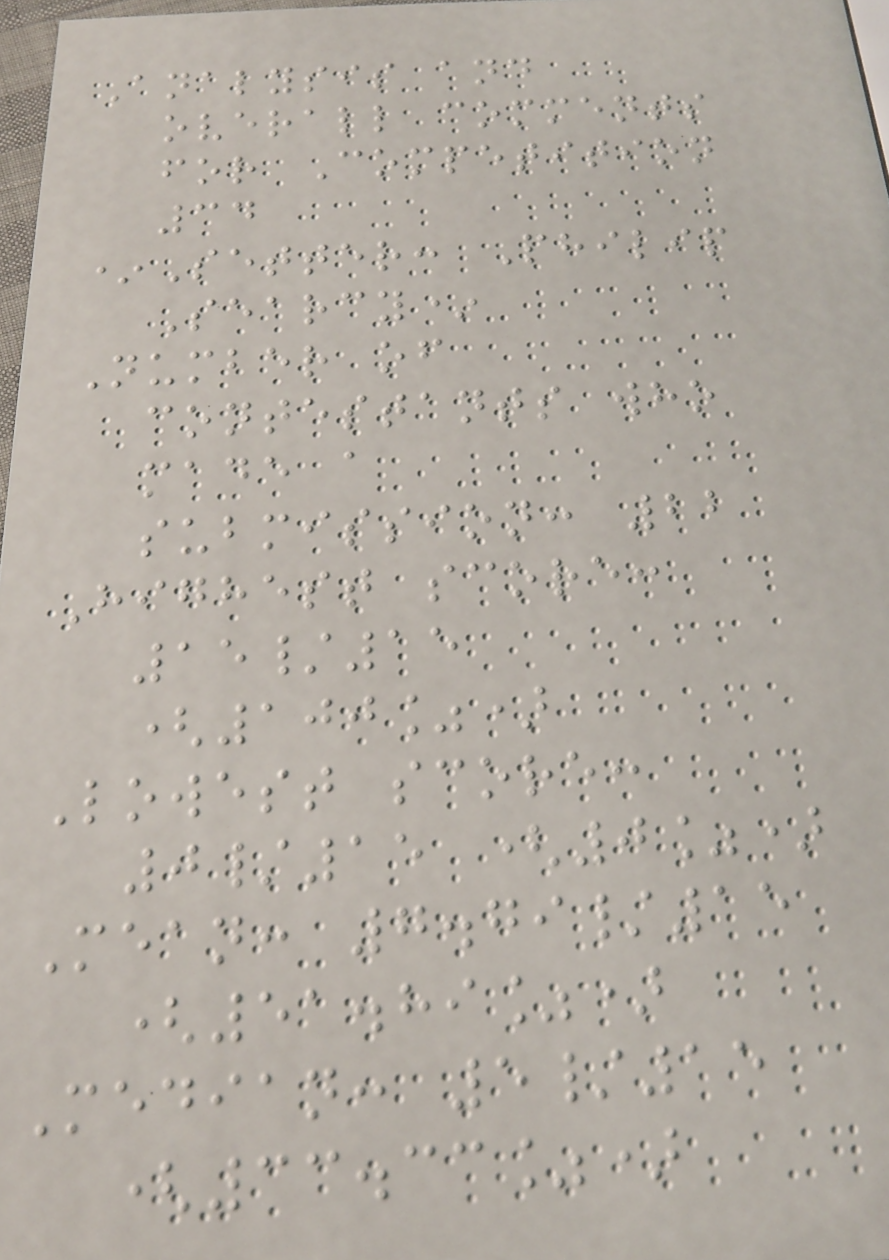Analysis and
overall comments
for Competition
34
*Setter: Philip
Searcy*
Number of
contestants who
made a
submission: 22
Highest score:
15/15
(100%)
Lowest score:
0/15 (0%)
Mean: 7.79/15
(51.89%)
Median: 5/15
(33.33%)
